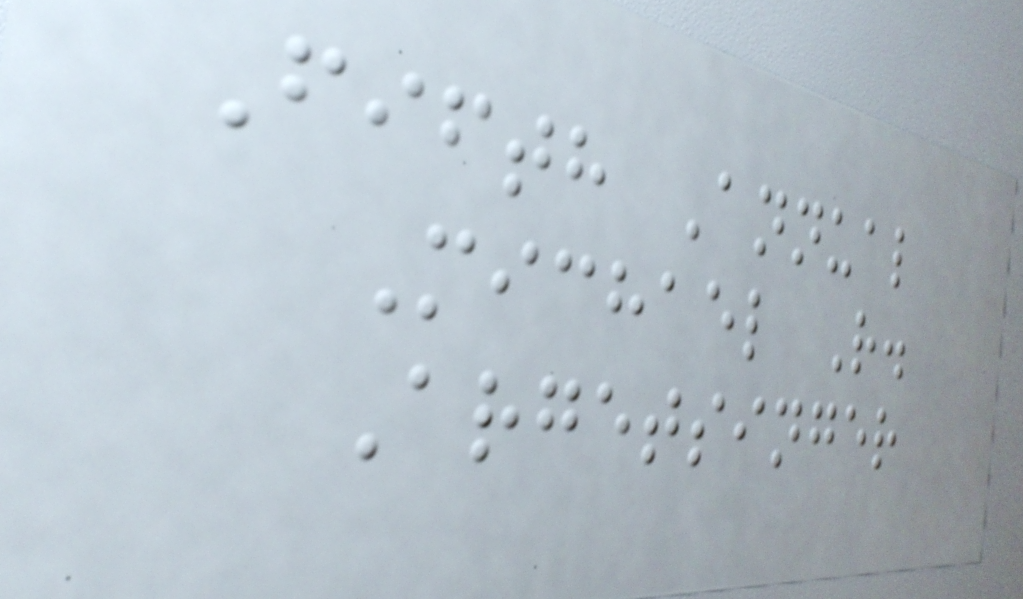Fifth Annual
Michael R.
Argetsinger
